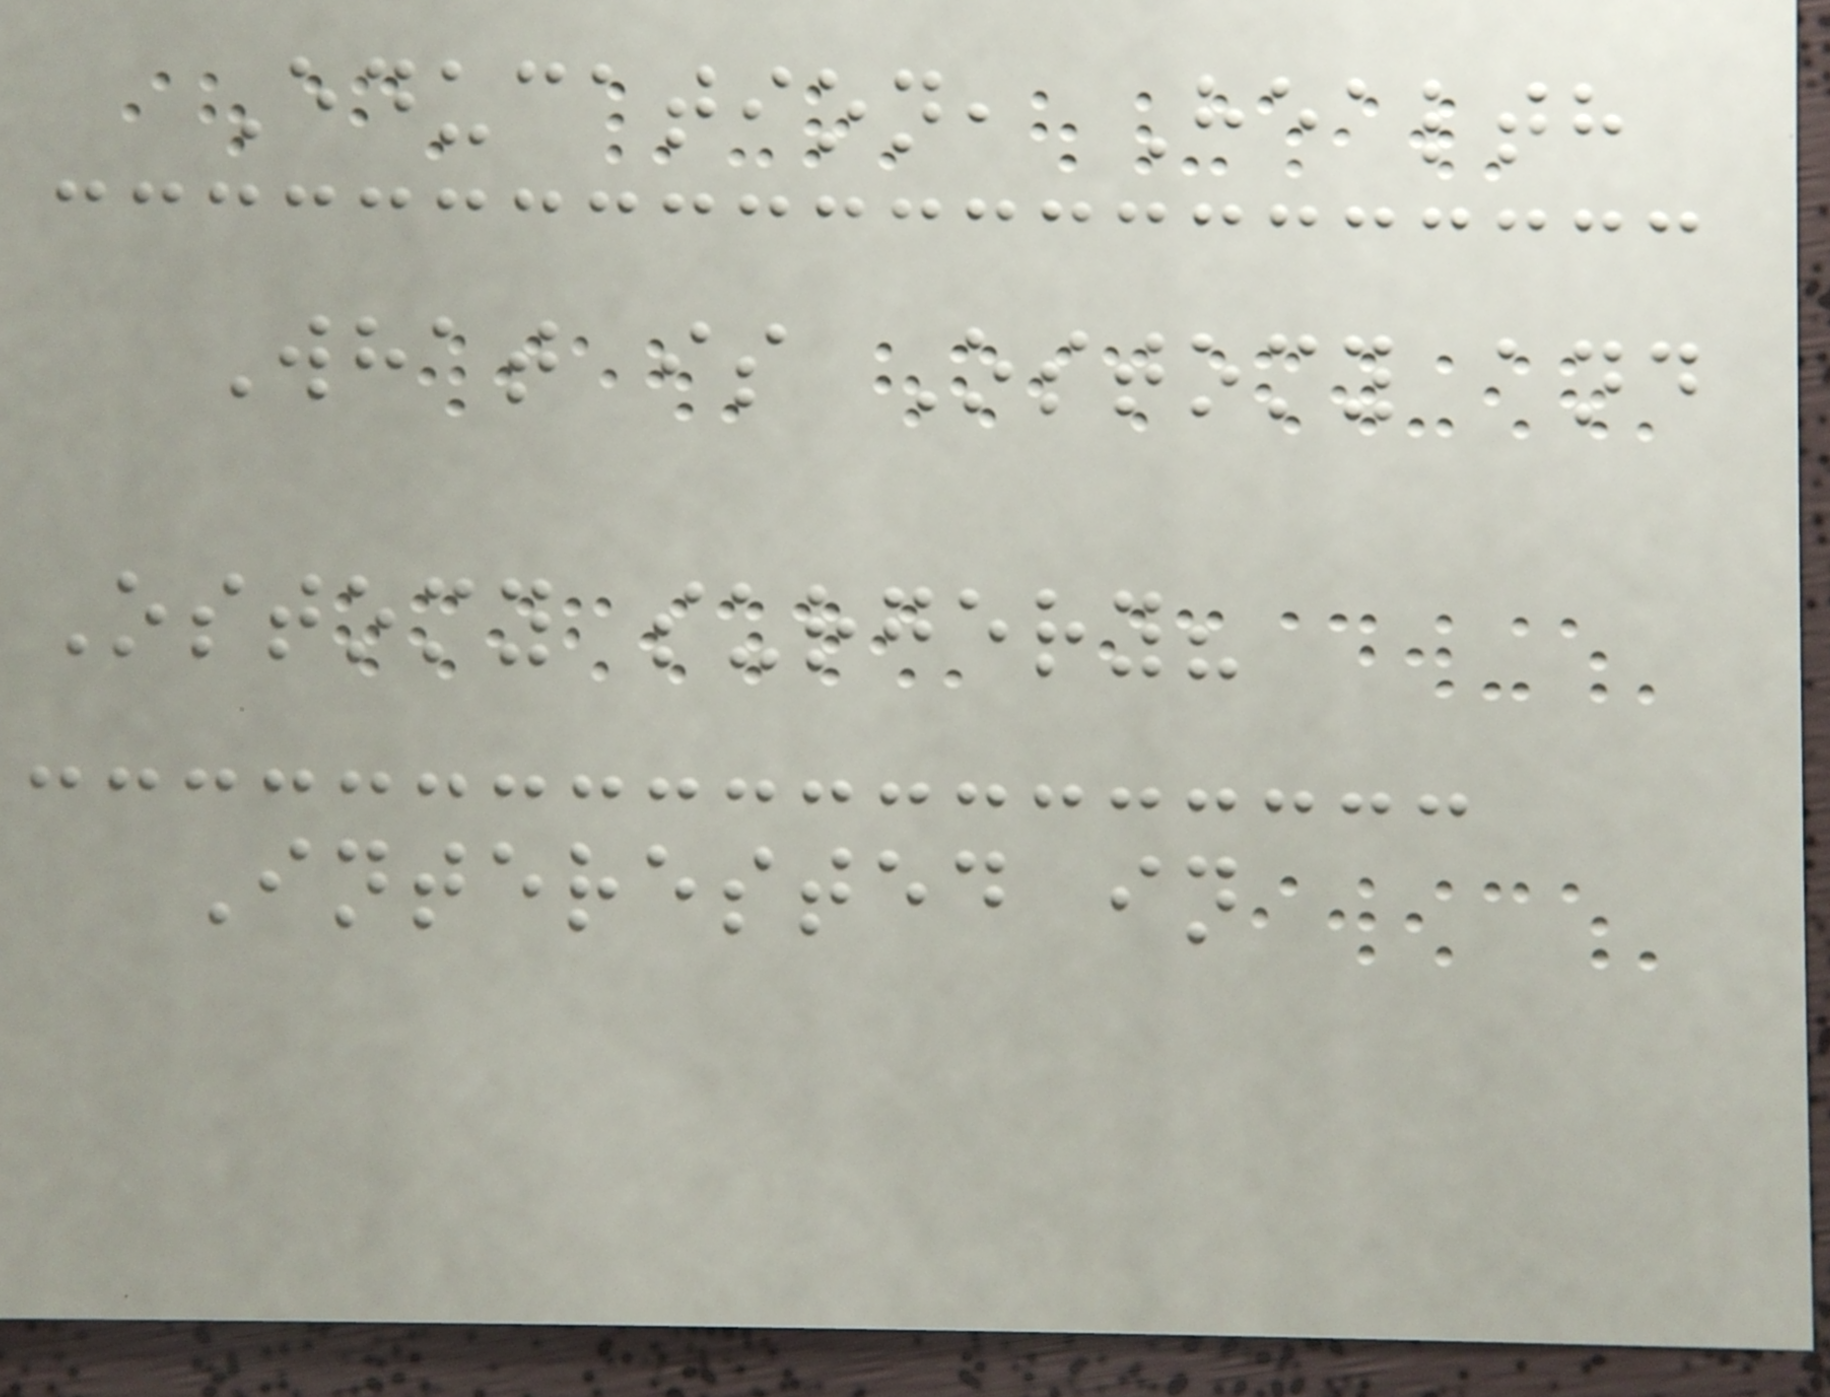Education, Health
What is Ostomy and
Ostomy surgery?
Interested in
